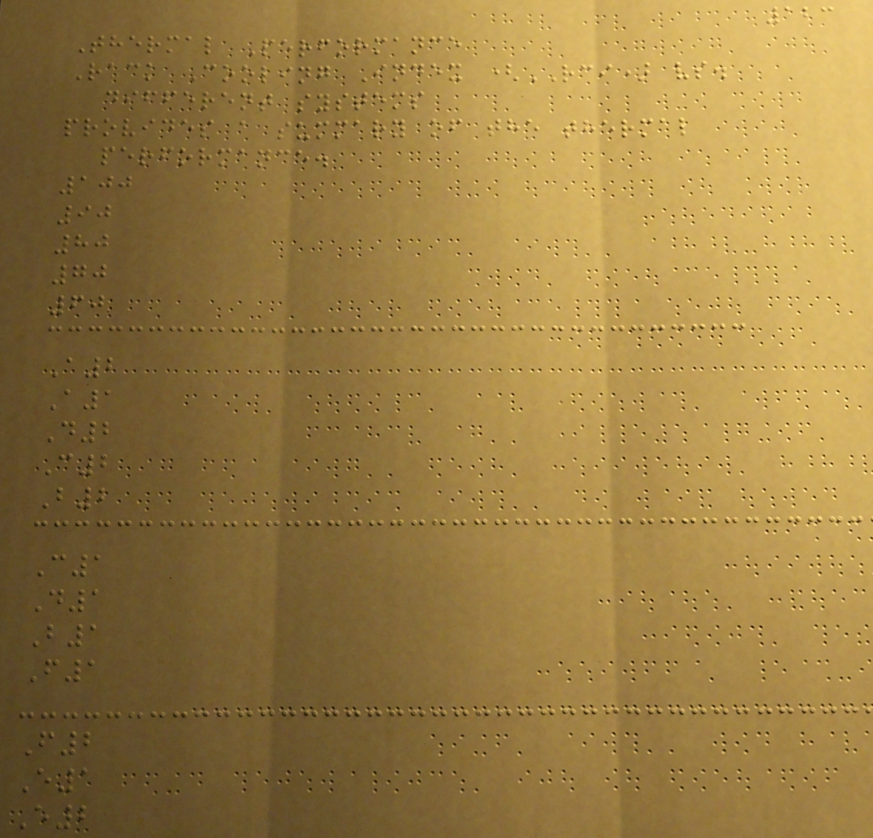123
Thermal Performance
Rack Cooling Index (RCI) vs.
different systems
provides a summary of the thermal
performance.
100
90
80
70
60
A2
A1
D2
C2
B2
C1
D1
B1
F1
F2
E1
E2
